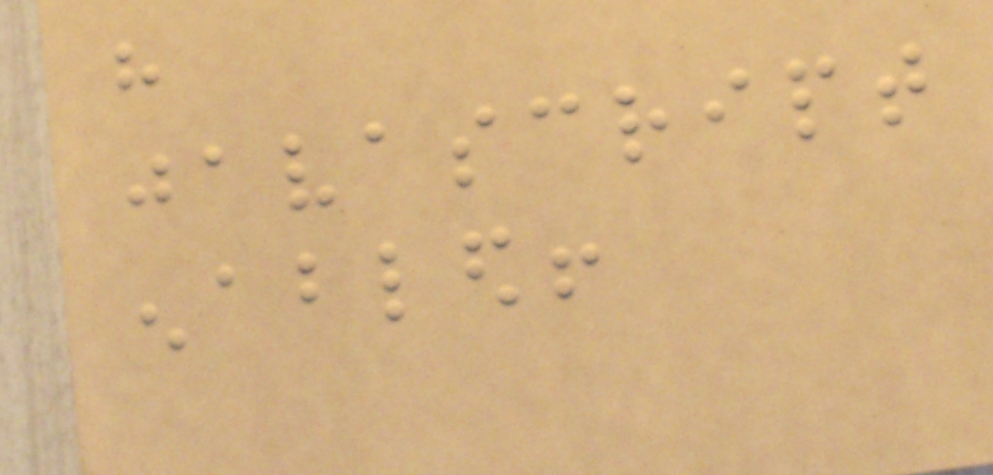have
javascript
enabled!
